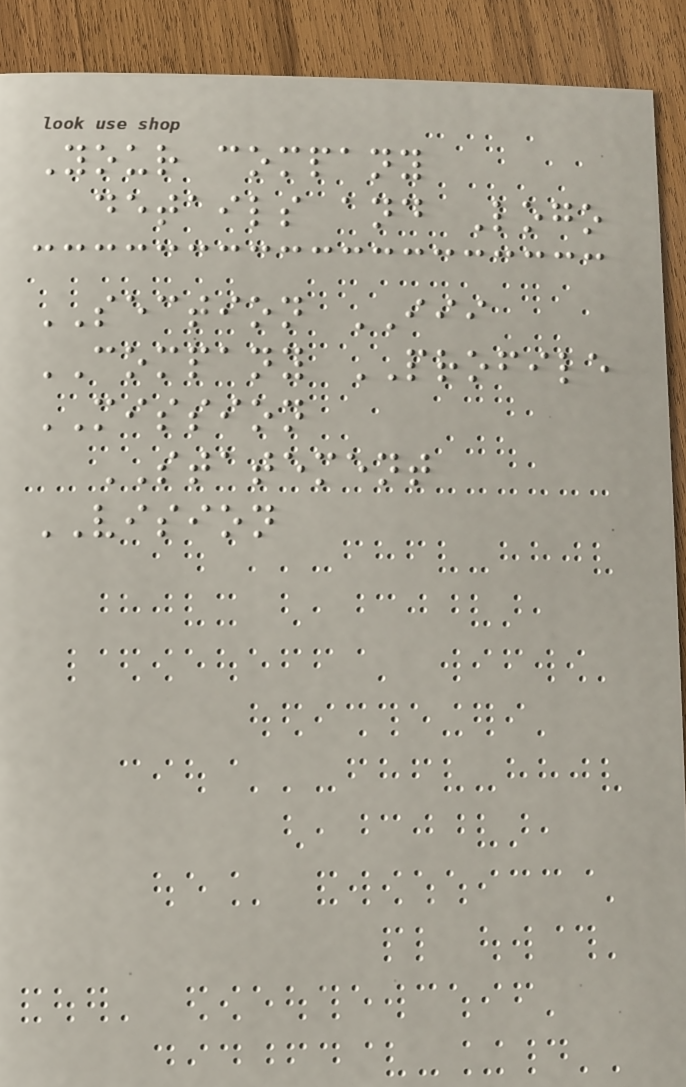Your company
details and Logo
SECTION III
COMPANY PROFILE
MISSION
STATEMENT
VISION
